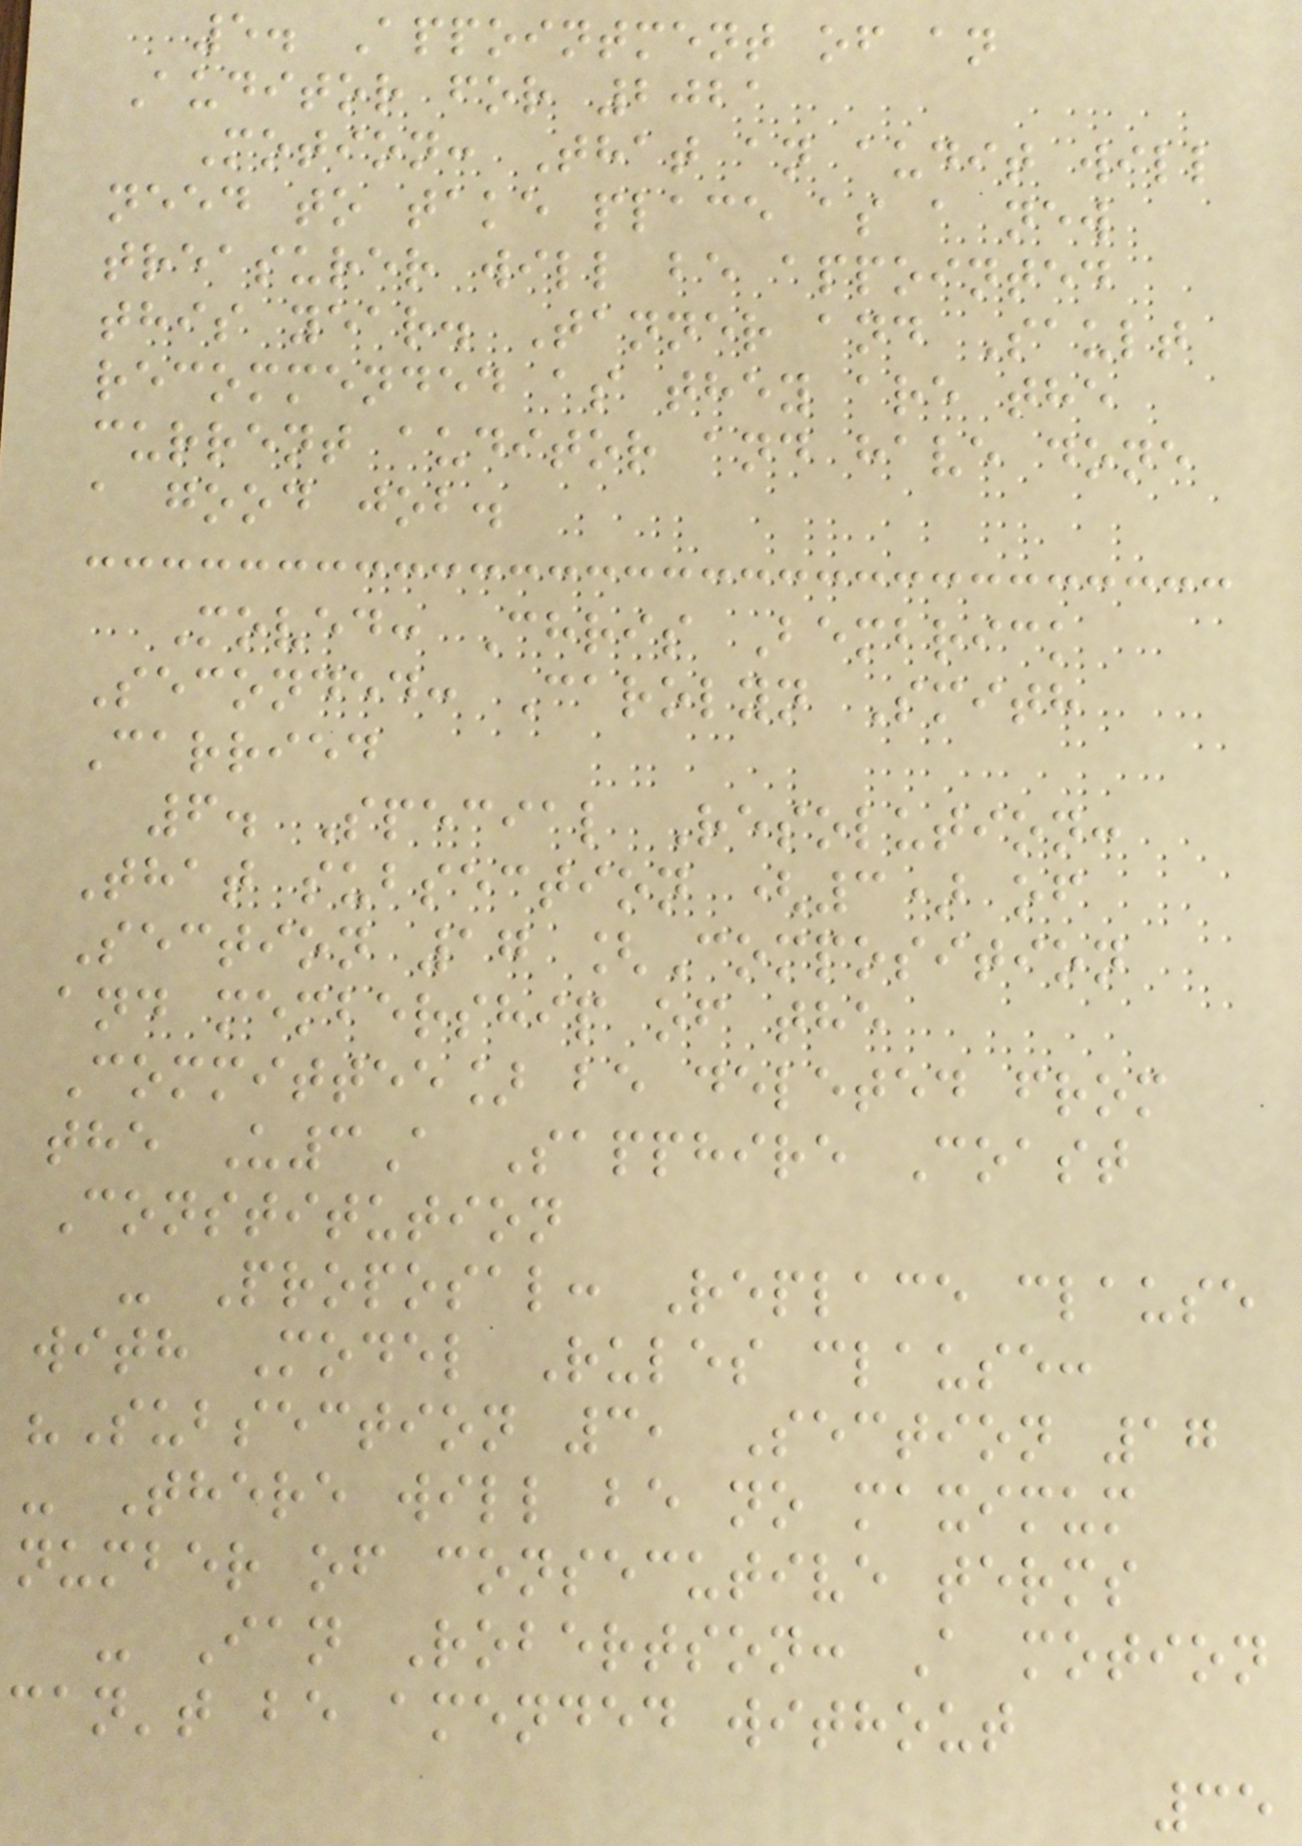5. Appointment of an
Auditor for 2021
Motion: That an audit will
need to take place as a new
treasurer will be appointed
this year. Tanner and Sault
recommended as they are the
current auditor and have done
a good job.
Moved: Chris Bembrick
Seconded: Carolyn Smith
Carried
6. Special Resolution:
That subsection (3) of
Section 17 [Composition
and membership of the
Committee] be deleted from
the U3A Sapphire Coast
Constitution
- Proposal: Replace clause
with Model Rules clause:
"Subsection 3, Section 17
- There will be no maximum
number of consecutive terms
- Ian Robertson: A motion
can't be amended without
35
